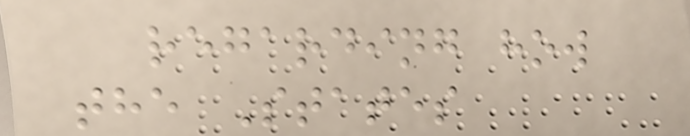regarding how
the States
